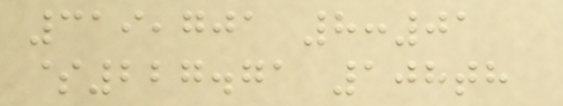319,701 8:01
$227.71 108th
